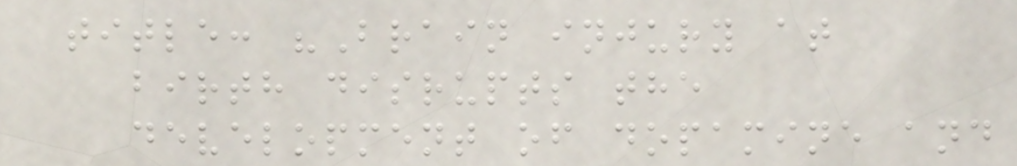title: "Brain injury at
birth disrupts the
development of dopamine and
